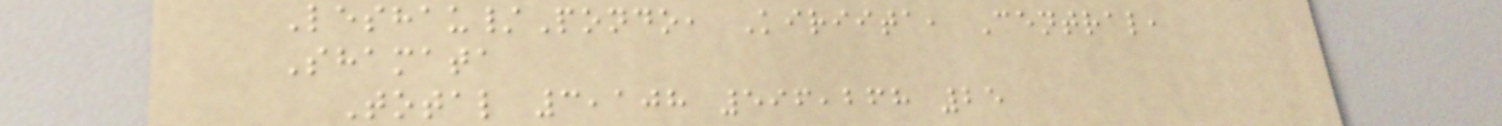Leshau/Pondo, Kiriita, Central,
Shamata
Total 3,108 596,268 25
